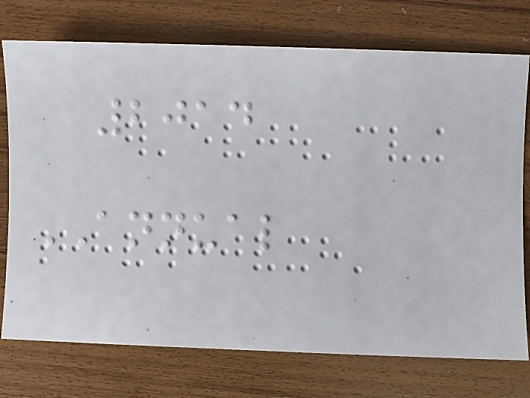2014
ANNUAL
